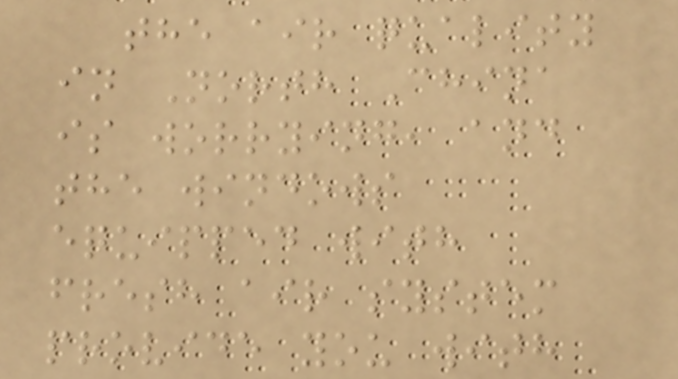the air quality
in North China
is worrying, and
the windows
equipped with
fresh air system
provide you with
